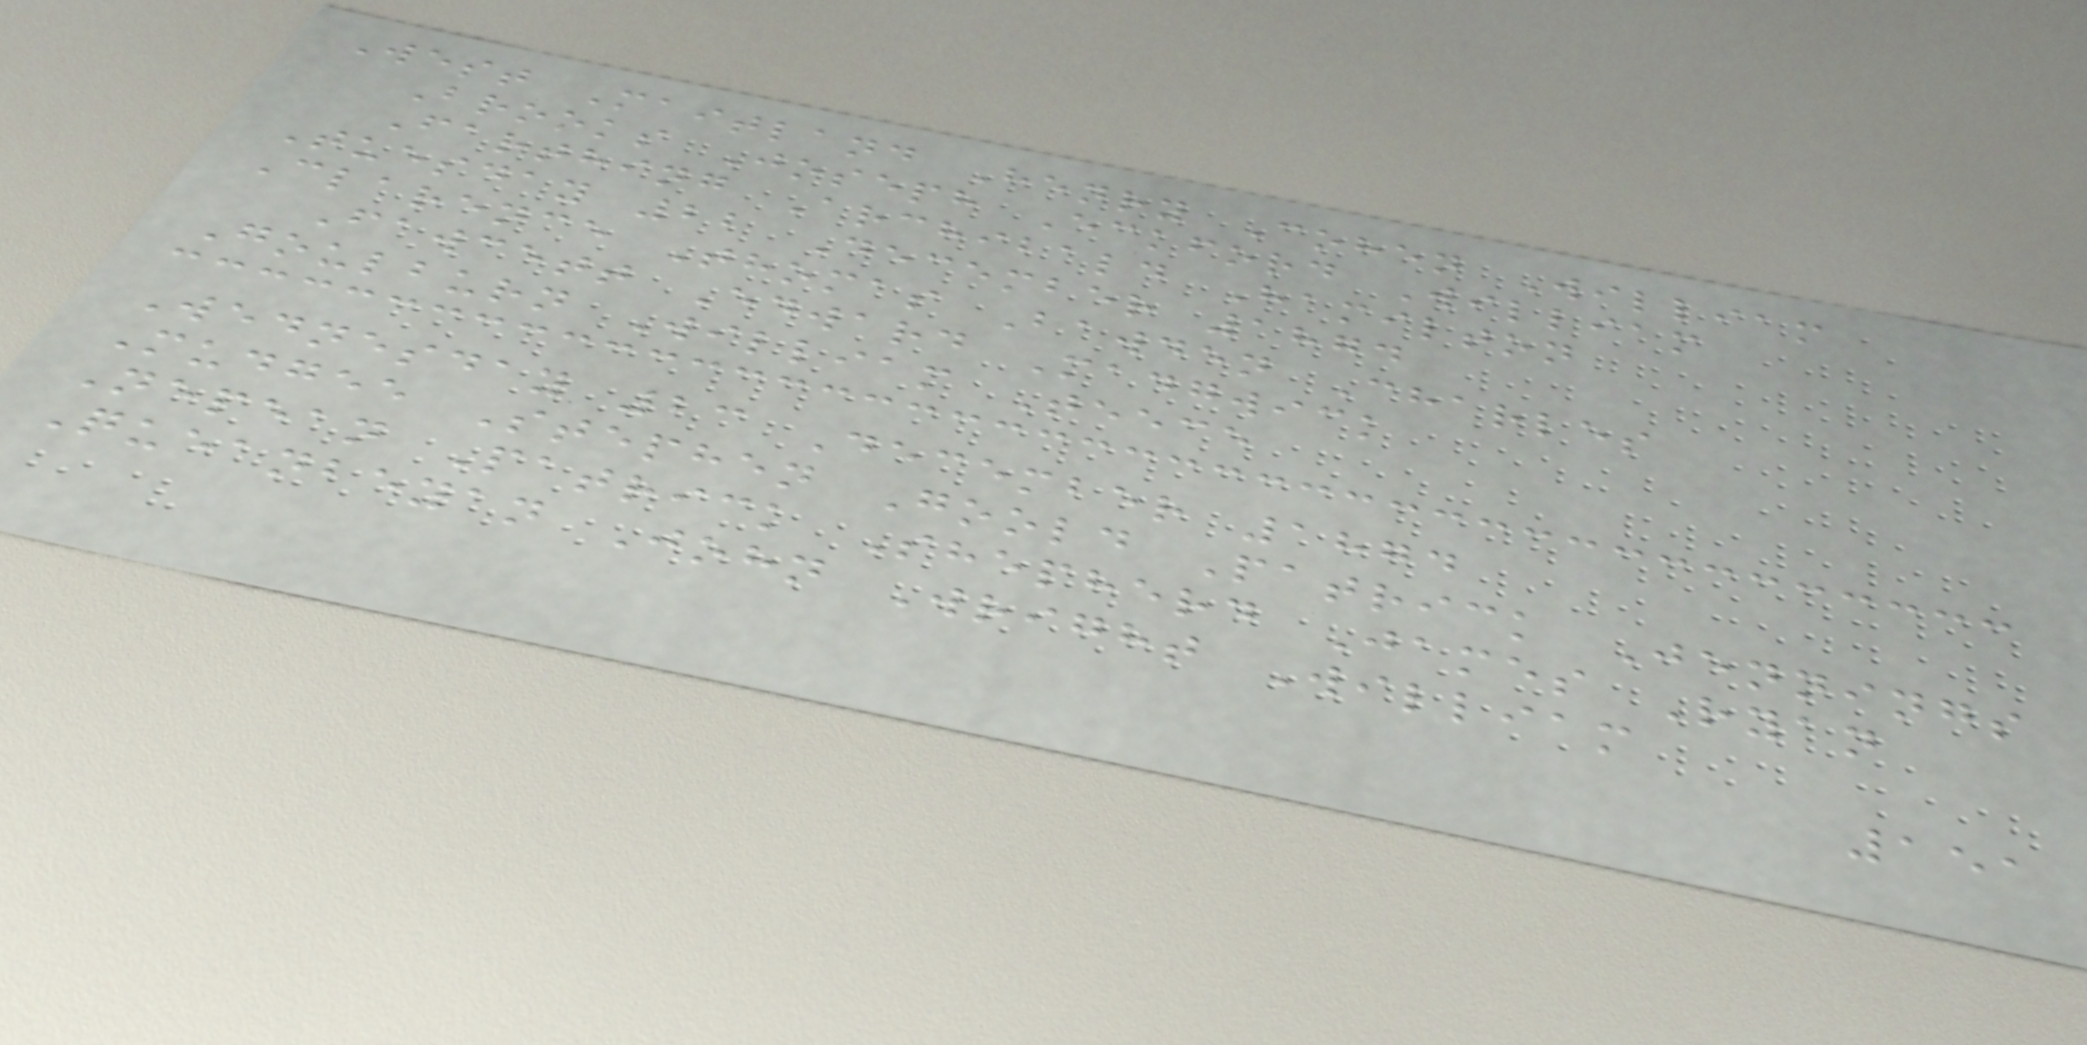West Maitland Henry Cohen William
Brooks Joseph Eckford William
Farthing Archibald Hamilton
Tuesday 22 December 1874
Clarence Thomas Bawden Charles
Fawcett Edward Madgwick
Goulburn William Teece
Wednesday 23 December 1874
Mudgee Stephen Goold Patrick Jennings
Nepean Patrick Shepherd James Ryan
Queanbeyan John Wright William
151
